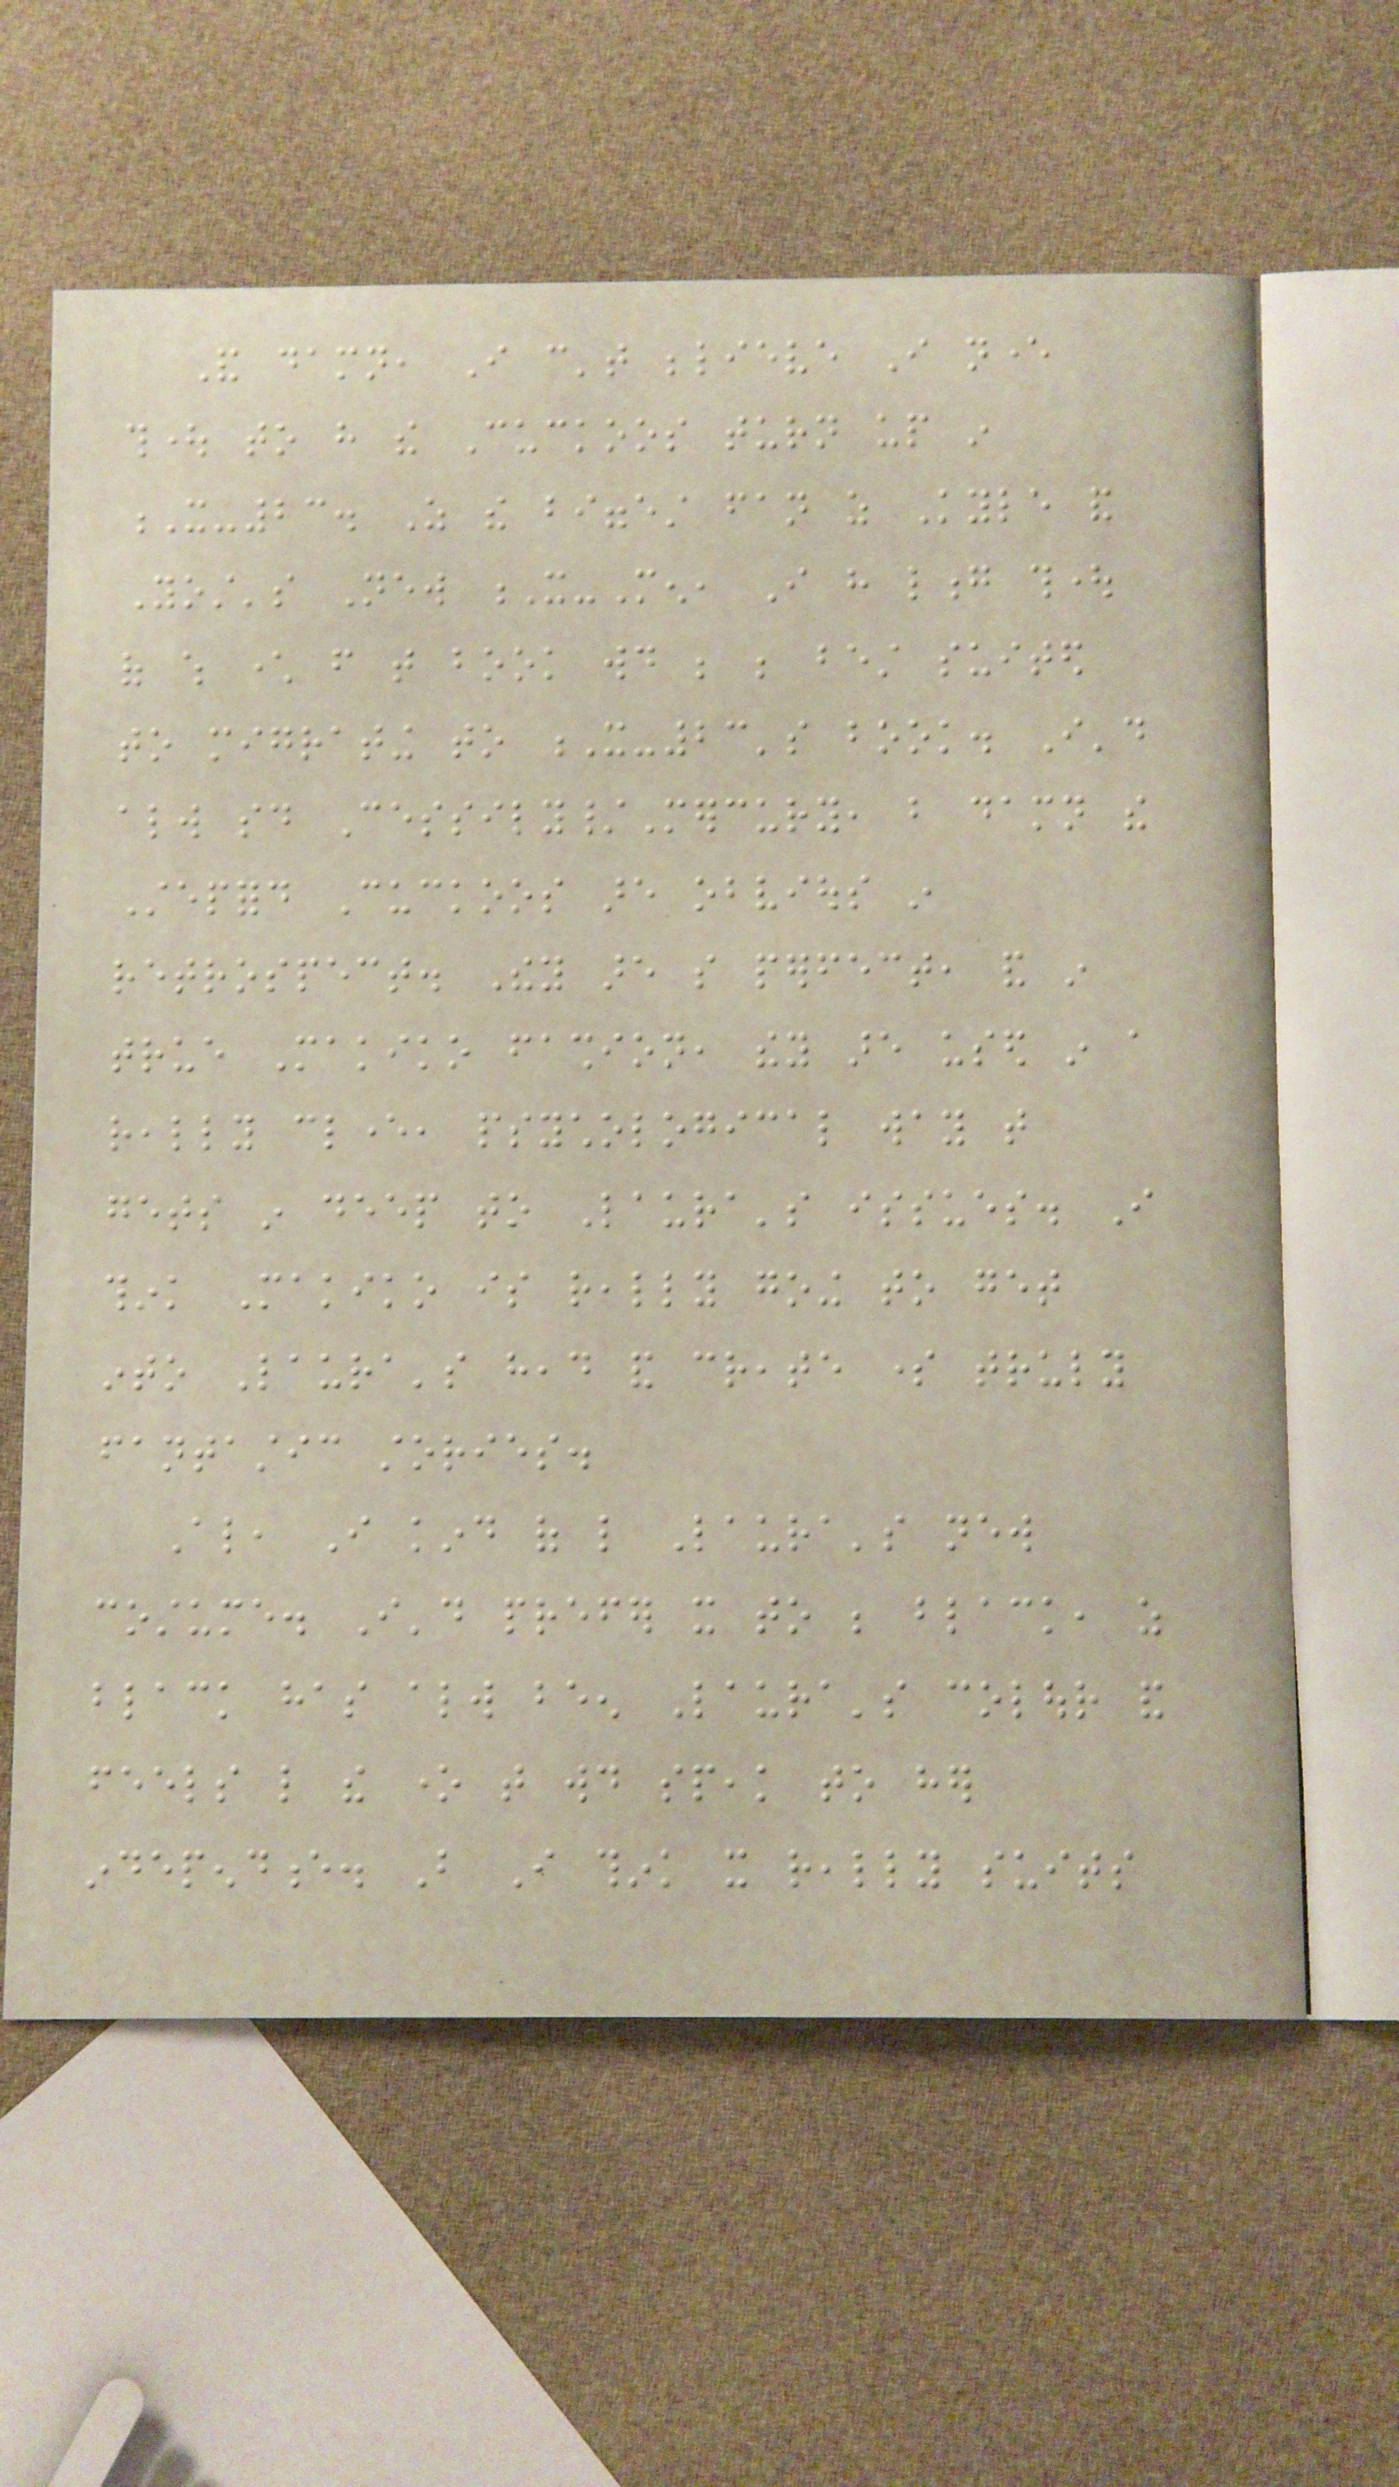And damn, I can't believe I never
thought to have the Cuckoos turn up in
X-23. As the biggest fan as Kyle and
Yost's New X-Men, I have long thought
of which character from that book would be be best suited
to migrating to X-23's book. I'd
always said Cessily/Mercury, but damn the
Stepford Cuckoos are obvious in
retrospect. They are so perfect, and in
true Makiko fashion, they are used in a
really clever, psychological way that
gets in deep to Laura's issues. I
think Makiko is really going to get
into Laura's head and create some truly
fantastic stories.
Also, I kind of like Laura's new
costume. I'd prefer it to be black, as
black has always been Laura's colour and
feels like the one that would speak to her
independence. But I think it really suits
